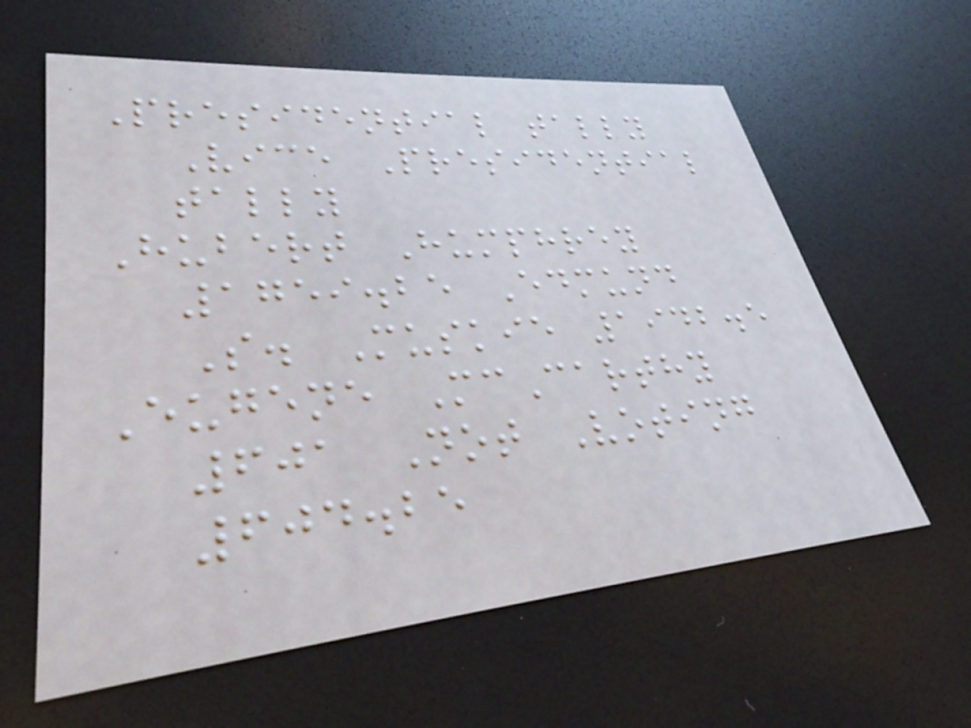Presidential tally
Vice Presidential
tally
Hubert Humphrey
1759.25 Edmund
S. Muskie 1942.5
Eugene McCarthy
601 Not Voting
604.25
